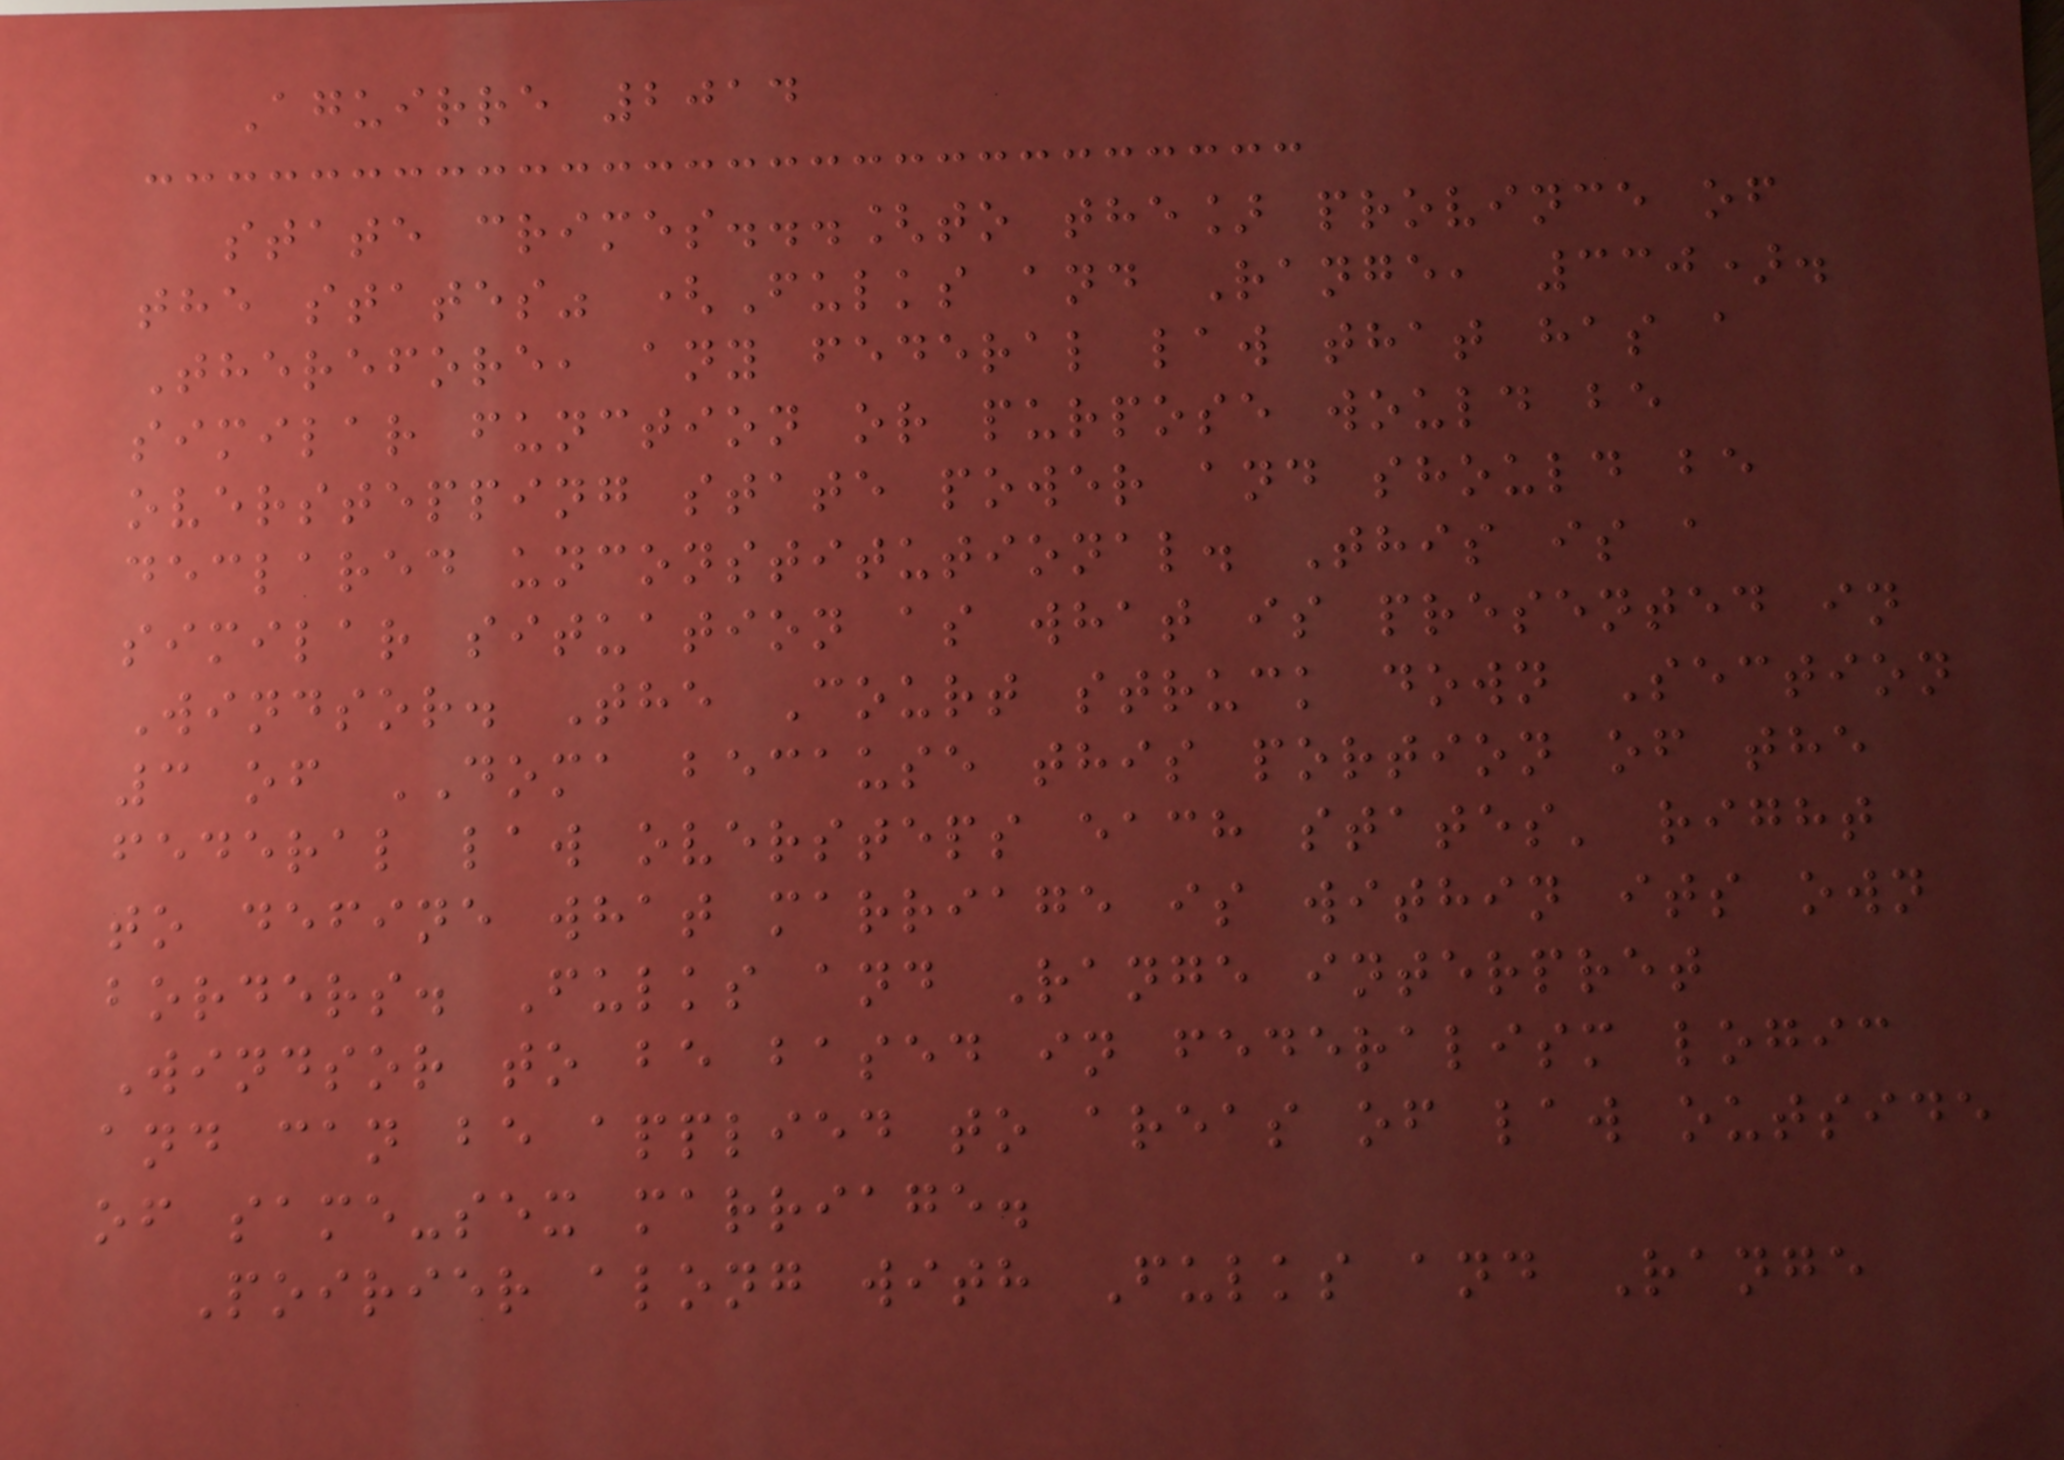Aguirre 2014
state crimes...[to the] province of
the states" (Fulks and Range, 330).
Therefore, any federal law that has a
similar function or purpose would be
overstepping state power and should be
declared unconstitutional. This is a
similar situation as what is presented in
Windsor. The Court struck down Section
3 of DOMA because this portion of the
federal law oversteps each states' right
to define what marriage is within its own
borders. Fulks and Range interpret
Windsor to be based in federalism logic
and can be applied to areas of law outside
of same-sex marriage.
Poirier along with Fulks and Range
